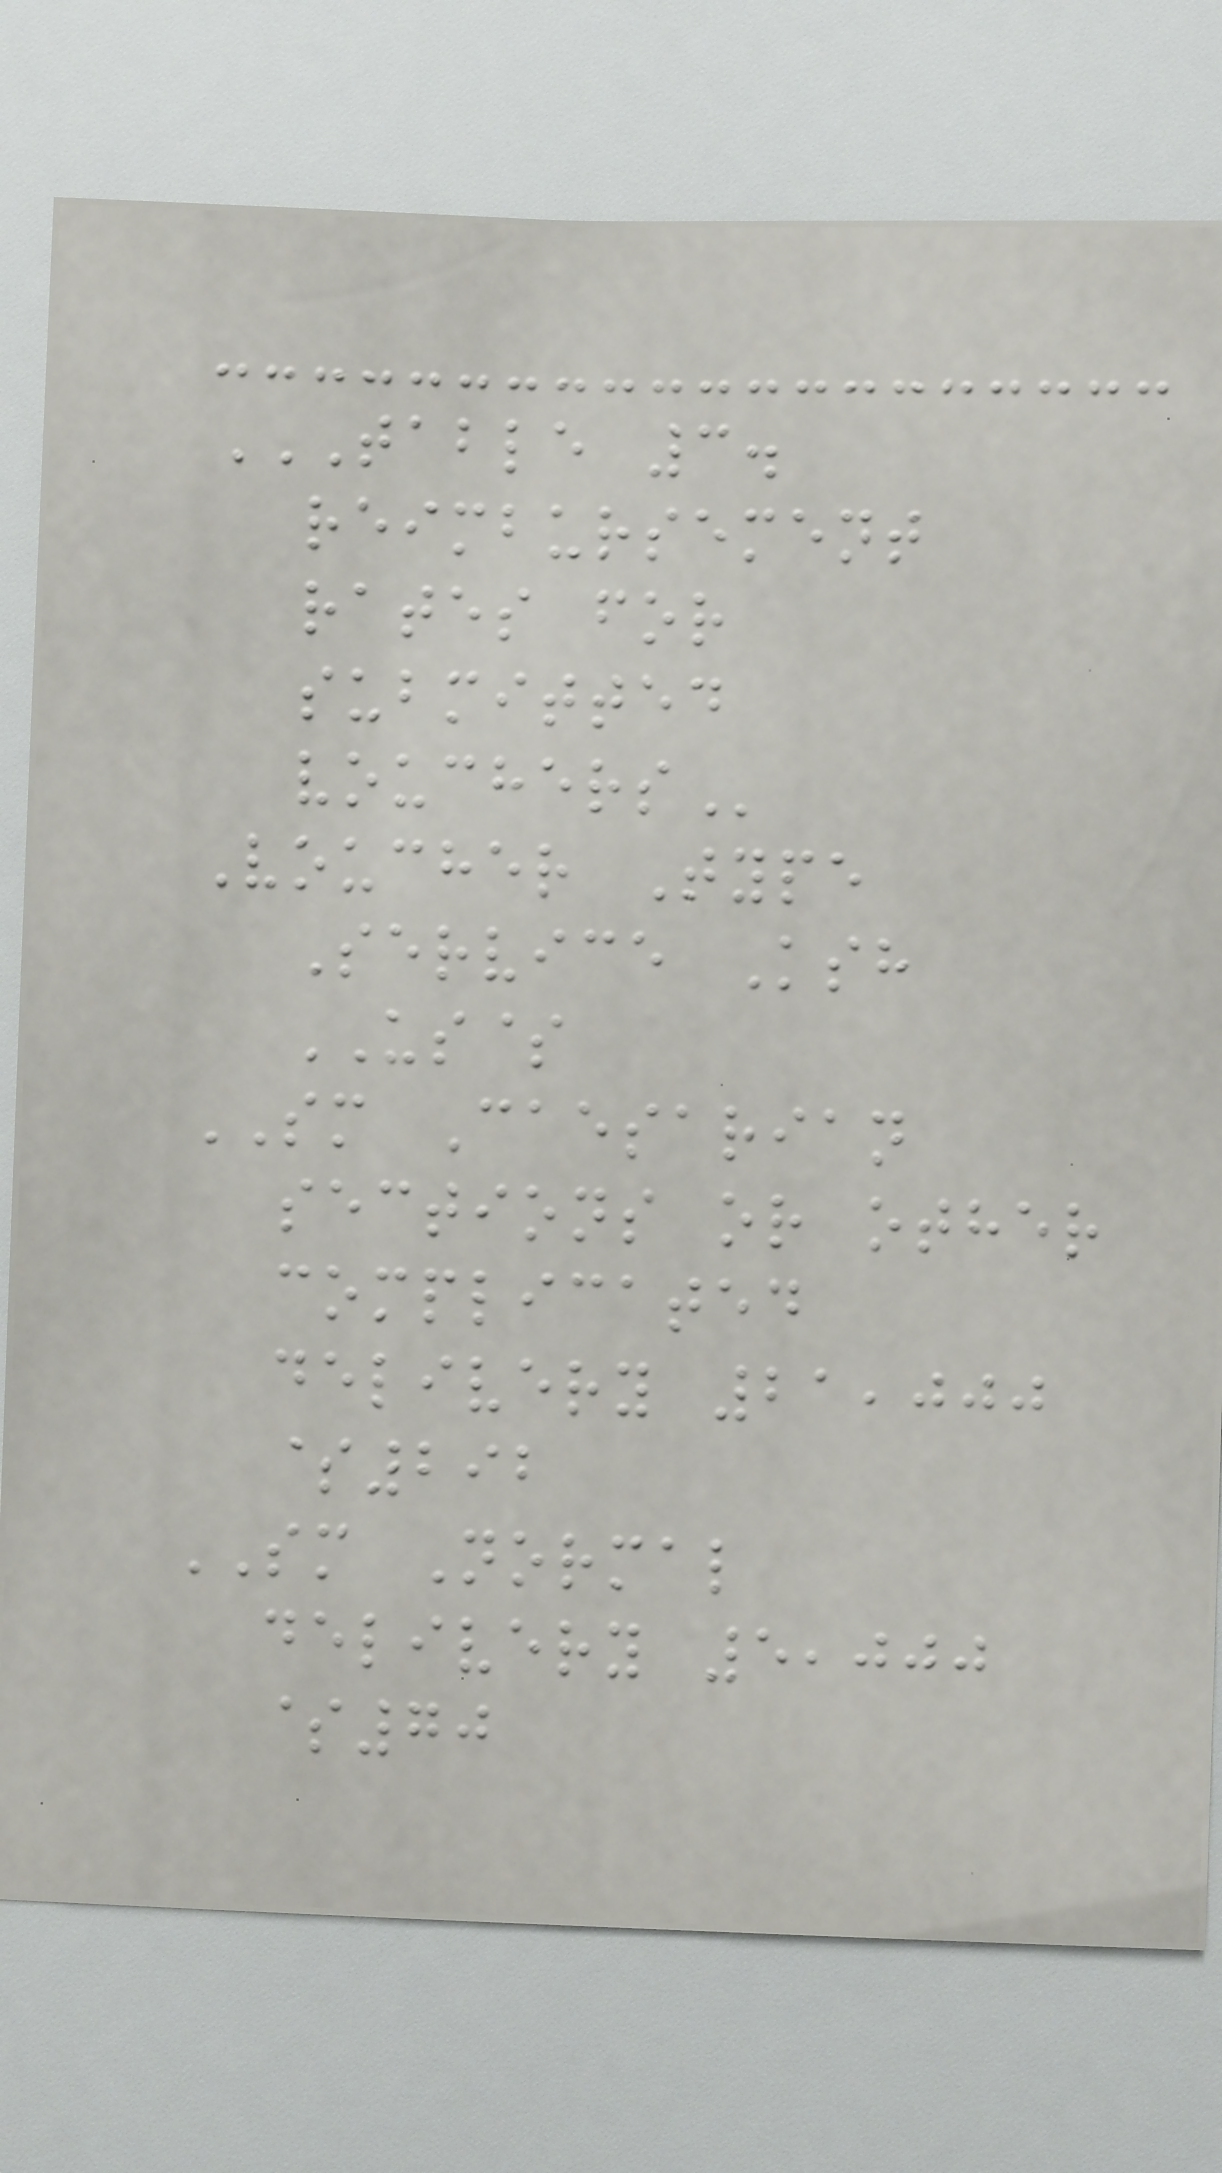TABLE 3.
REIMBURSEMENT
RATES FOR
SUBMITTED
VOUCHERS
Voucher Type
Service Ksh
US$
SM Caesarian
sections or other
complicated
delivery 21,000
$292
SM Normal
delivery 5,000
$70
